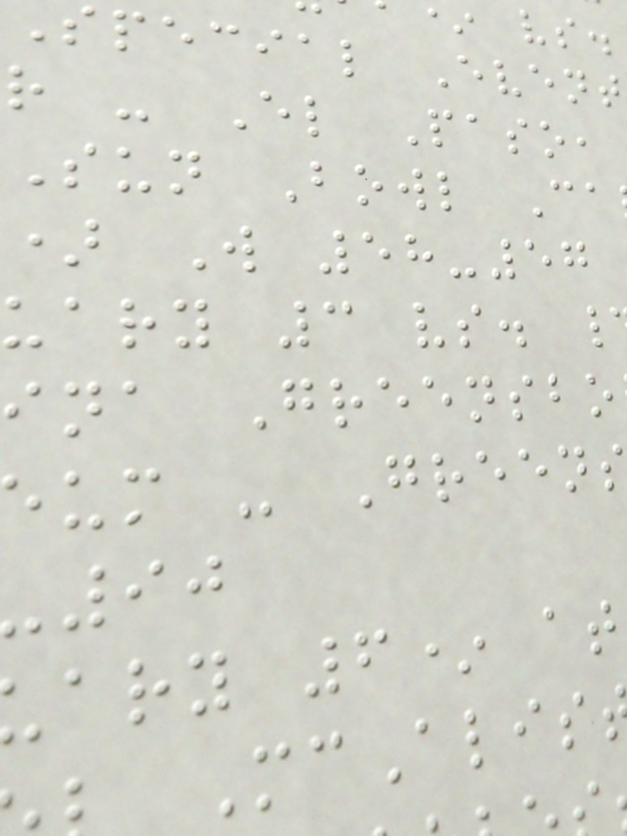pecial Event
r - El Paso,
Sun Bowl Ca
) W 58-57
uary 3 vs.
ina Greensbo
um - Green
ary 6* at
McAlis
